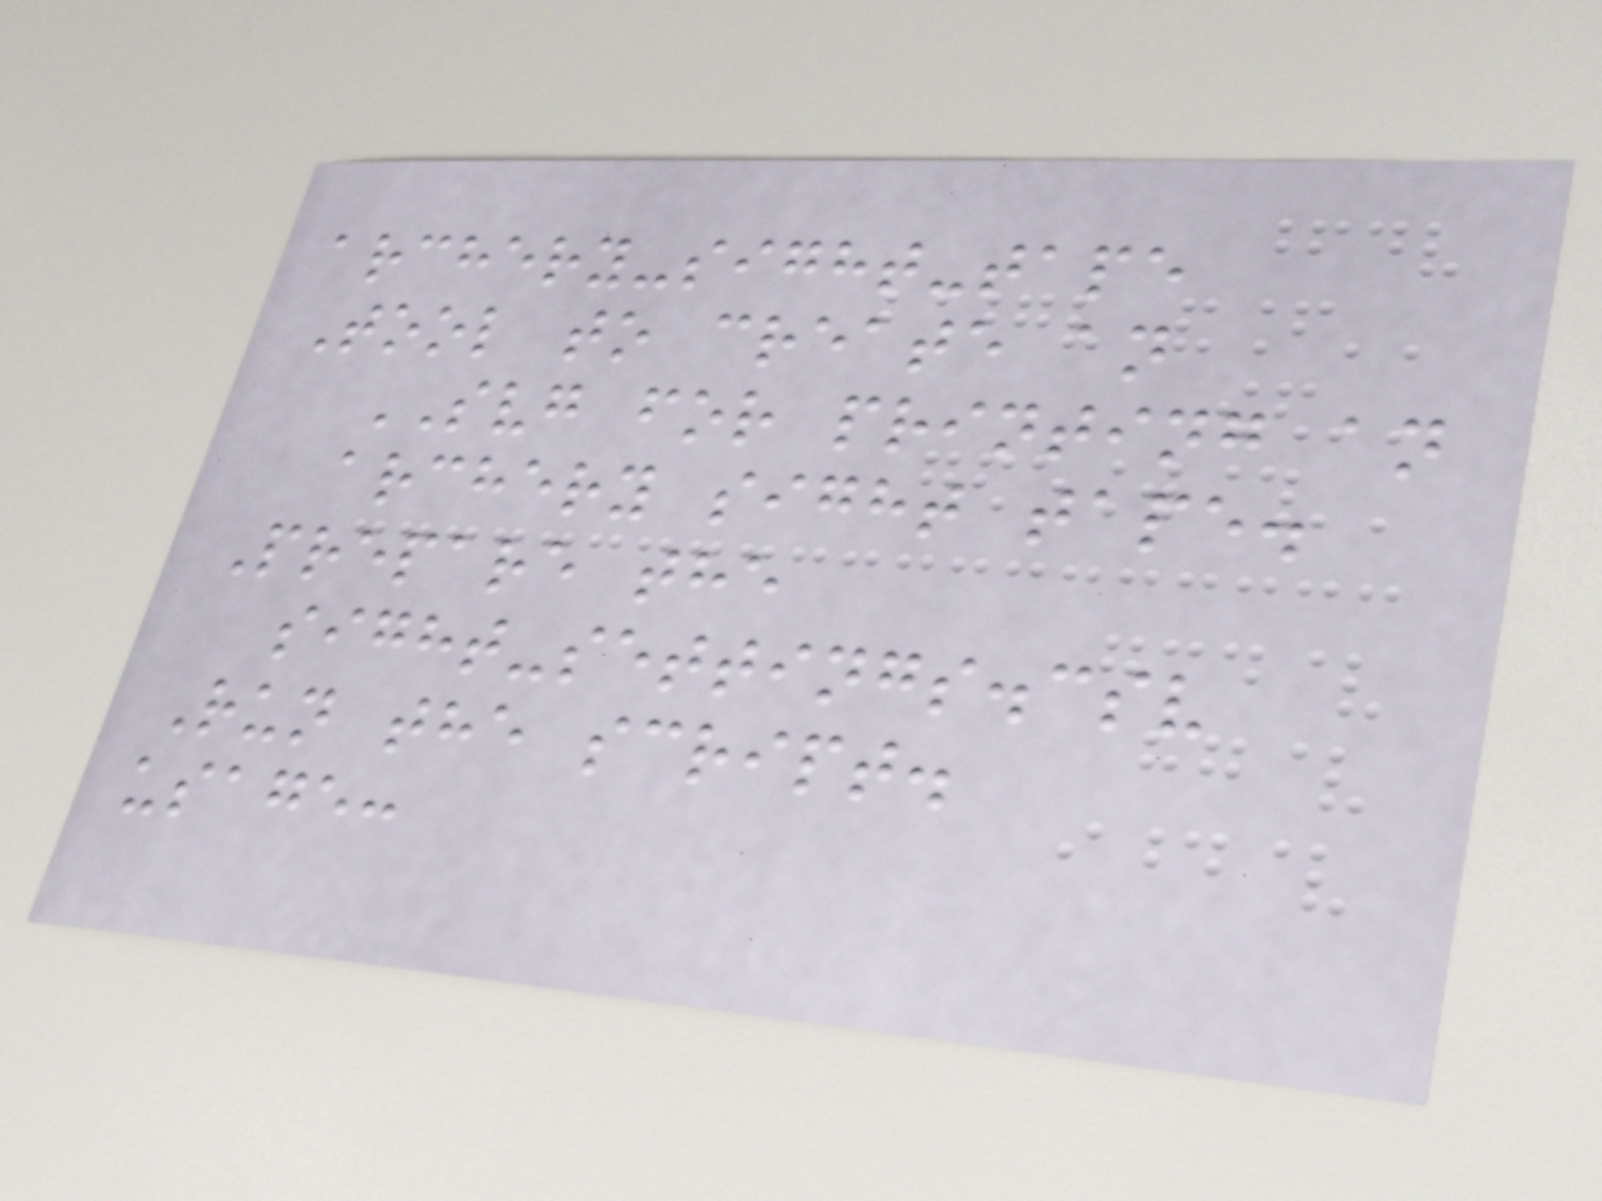archery-sight-tape
Tool to create an
SVG for printing an
archery sight tape.
Prepare the
sight-settings.csv
Run the script.
usage:
